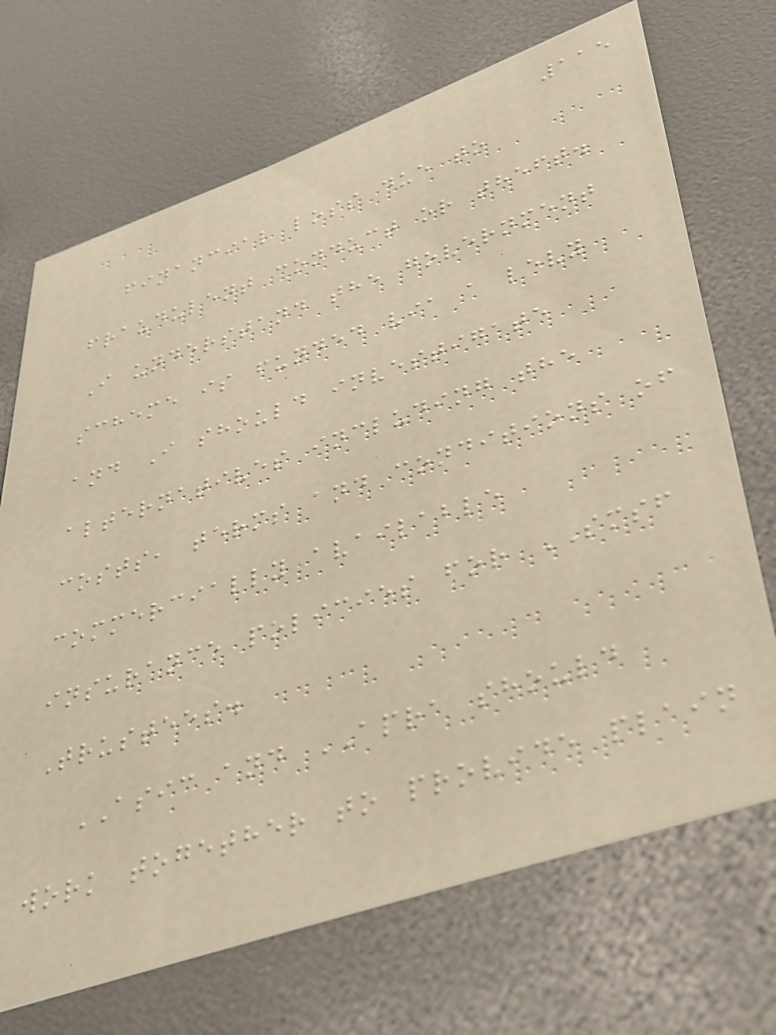115
financial loss due to
fraudulent conduct or theft.
I understand the government
scheme is funded via a levy
and I should investigate
alternatives including the
costs, terms and conditions of
commercially available
insurance policies for SMSF
Trustees.
ASIC and APRA should
work together to provide plain
